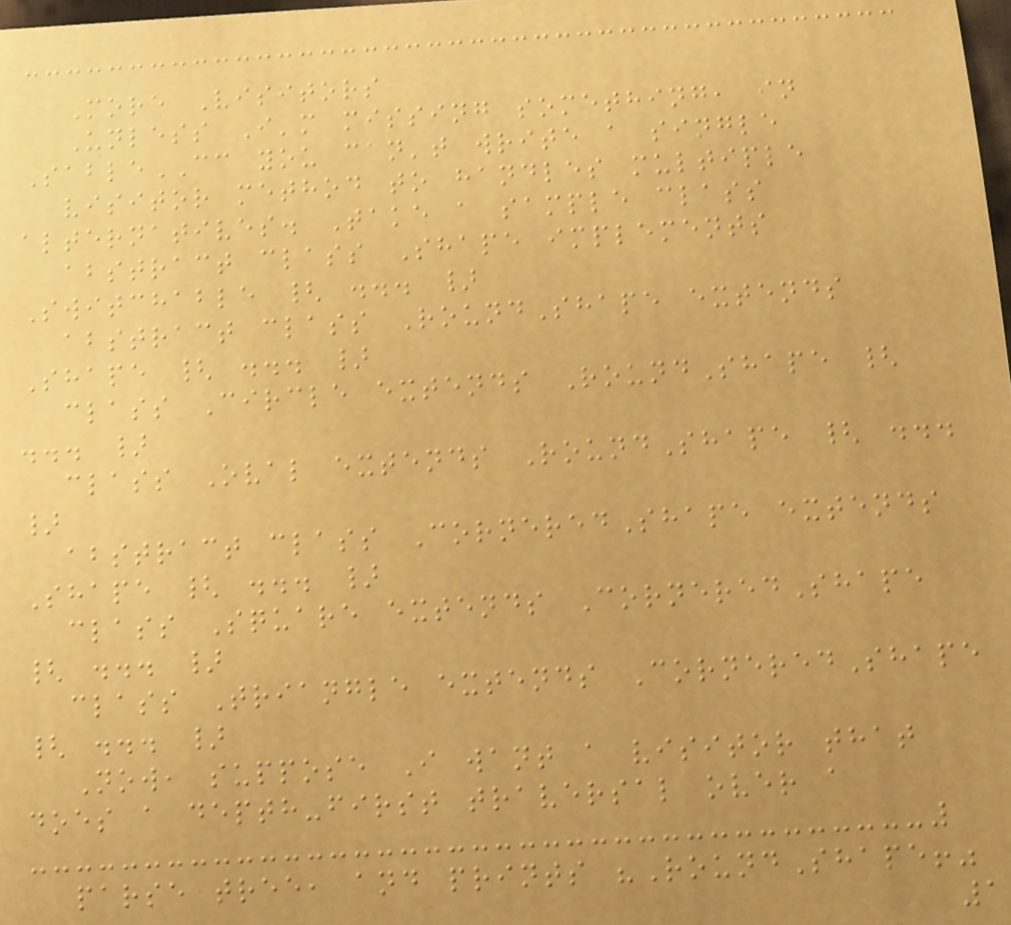More Visitors
Unless I'm missing something, in
SableCC you can't write a single
visitor method to handles multiple
alternatives. Take a sample class
abstract class Shape implements
Switchable { ... }
abstract class RoundShape extends
Shape { ... }
class Circle extends RoundShape {
... }
class Oval extends RoundShape { ...
}
abstract class CorneredShape extends
Shape { ... }
class Square extends CorneredShape
{ ... }
class Triangle extends CorneredShape
{ ... }
Now, suppose I want a visitor that
does a depth-first traversal over a
parse tree, and prints "RoundShape!"
1
